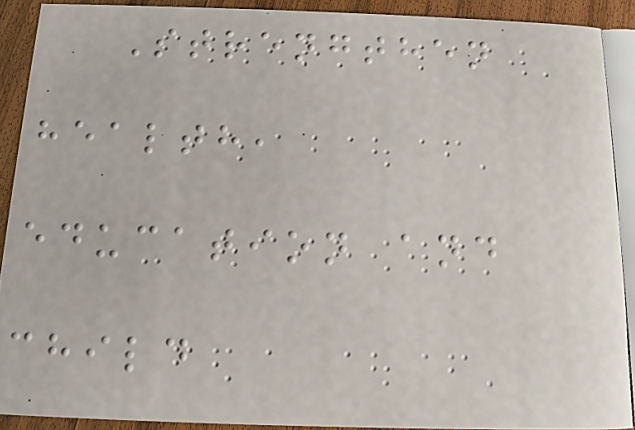Strengthen
health,
education and
child
